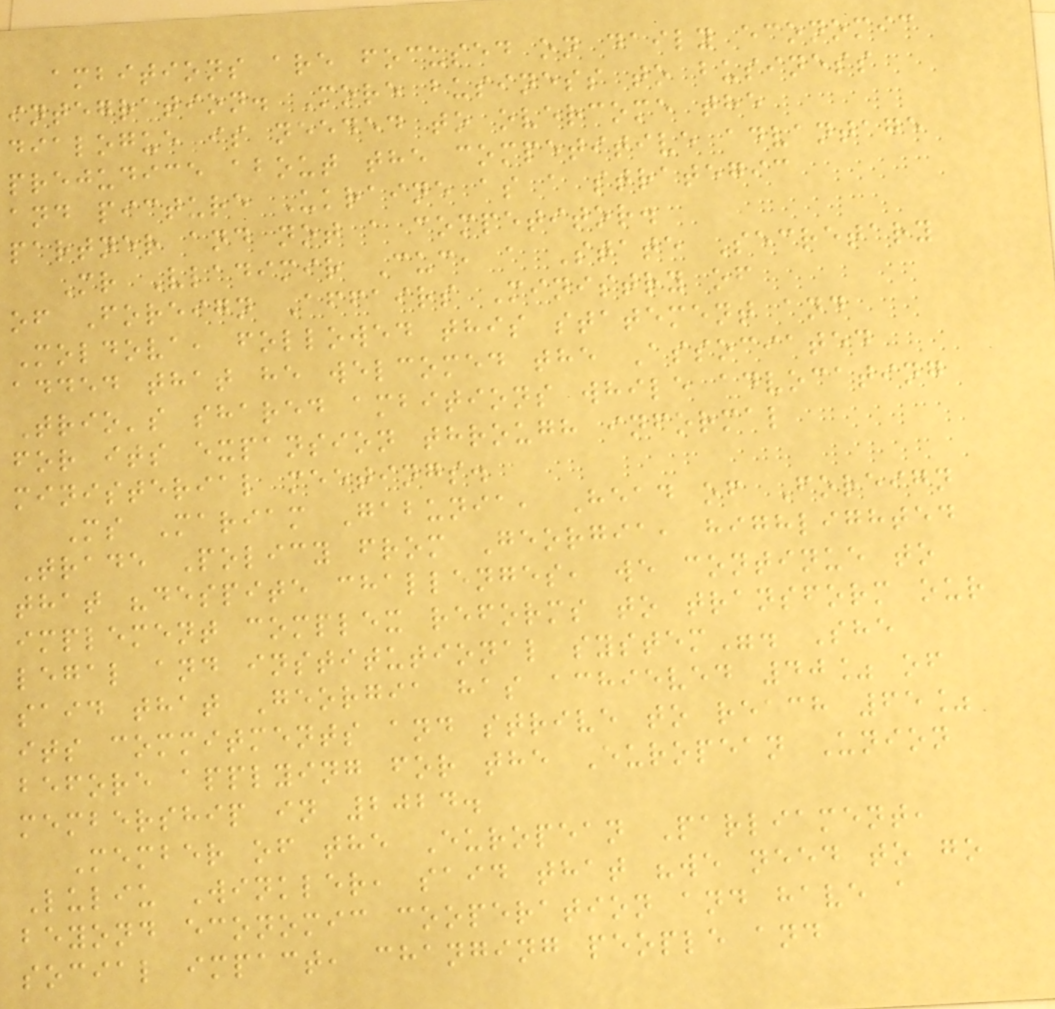ambitions are focused on daily economic
integration. More business to business
dialogue is needed to overcome the
prejudice about the competitive advantage
and picture Ukraine as a strategic
partner and not a competitor.
Mr Vladimir Cuc, a State Secretary
of Foreign Affairs Ministry of
Moldova, followed this statement and
added that he welcomed the Associated
Trio's shared ambitions while advocating
for its expansion through informal
ministerial meetings.
Ms Mariam Gabunia, Head of Foreign
Trade Policy from Georgia, highlighted
that "despite challenges, we continue to
implement complex reforms to transform our
legal and institutional system". She
said that Georgia has achieved 40% of
its commitments and strive to reach 65%
before applying for the European Union
membership in 2024.
Member of the European Parliament,
Luliu Winkler, said that "we need to go
beyond economic cooperation and have a
social impact, changing people and
